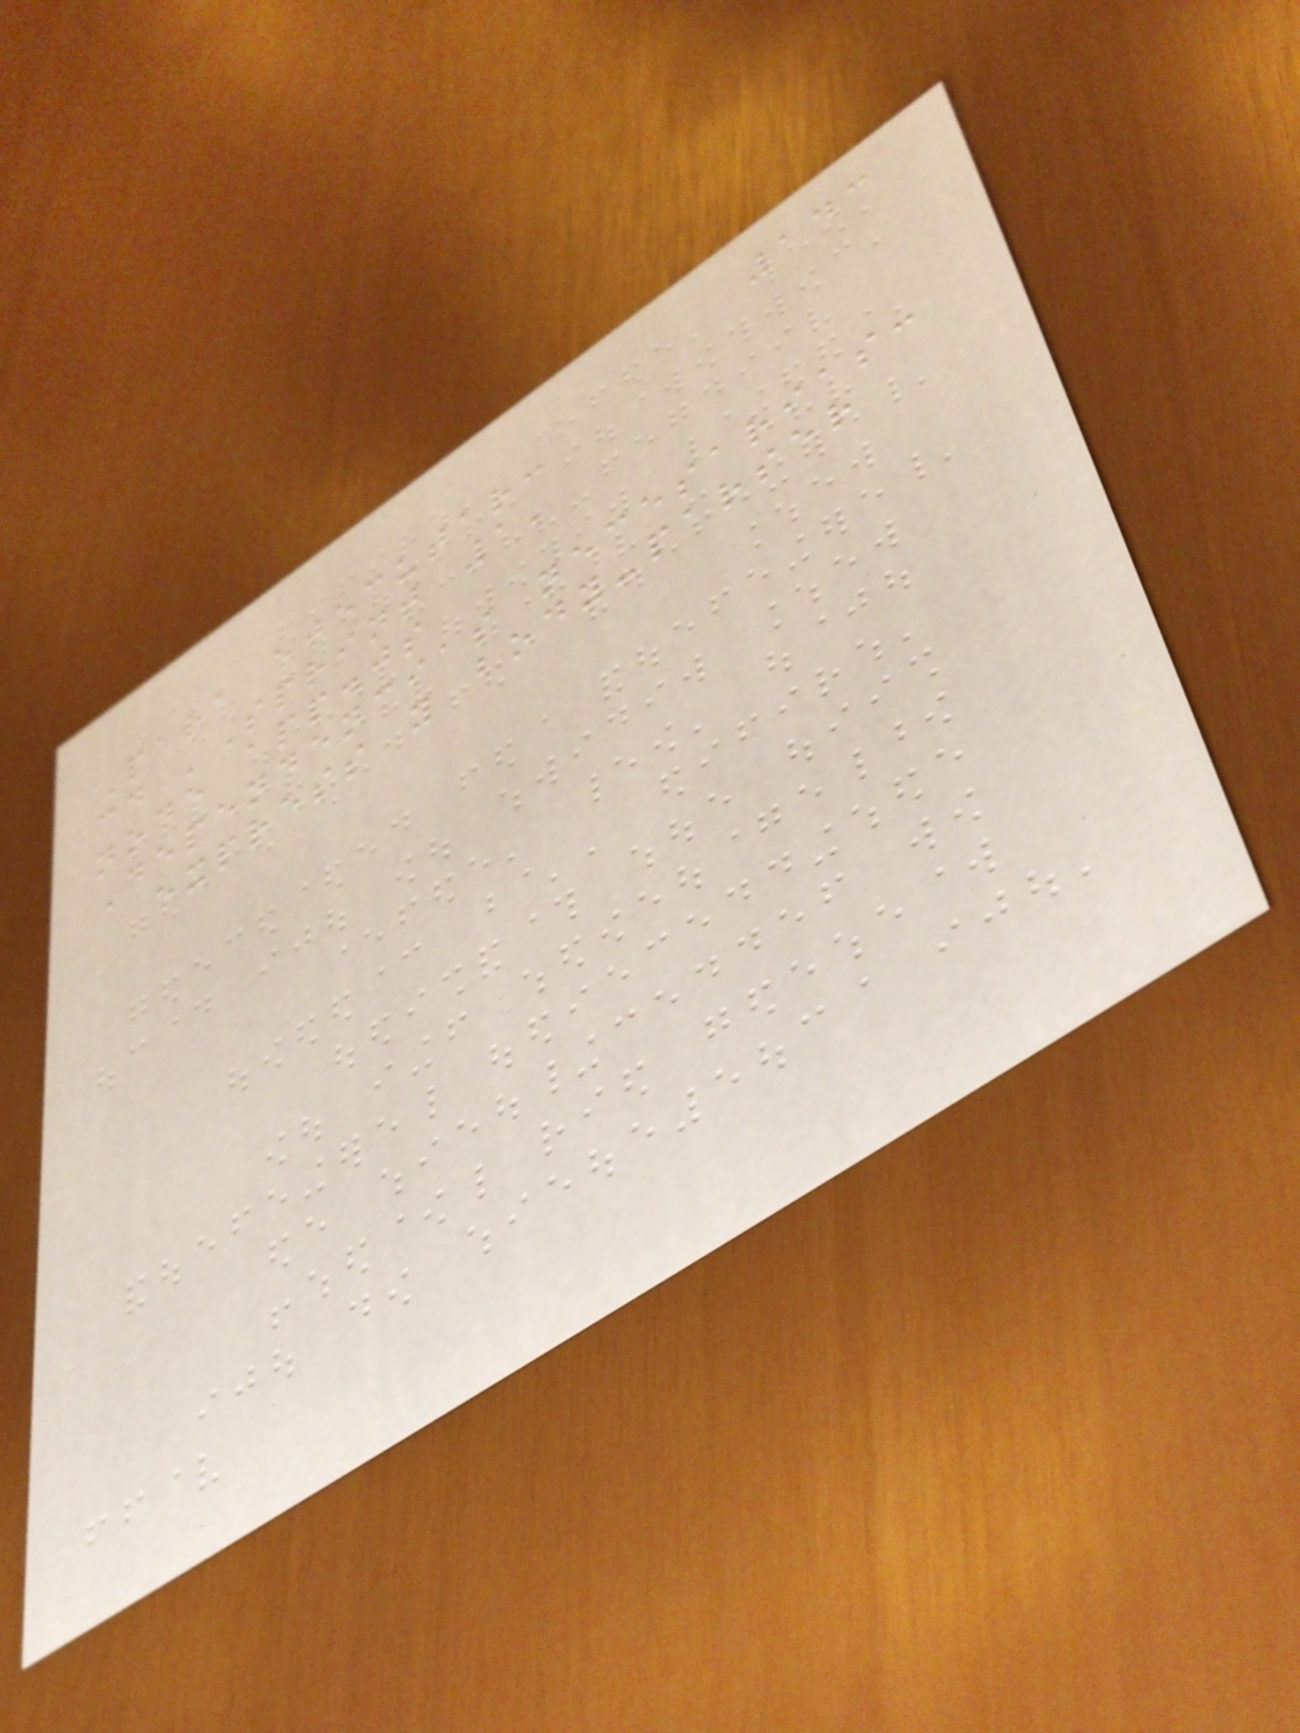143
Para ejecutar:
cd 'Sprint 1'
node app.js
Dependencias necesarias:
express y body-parser
